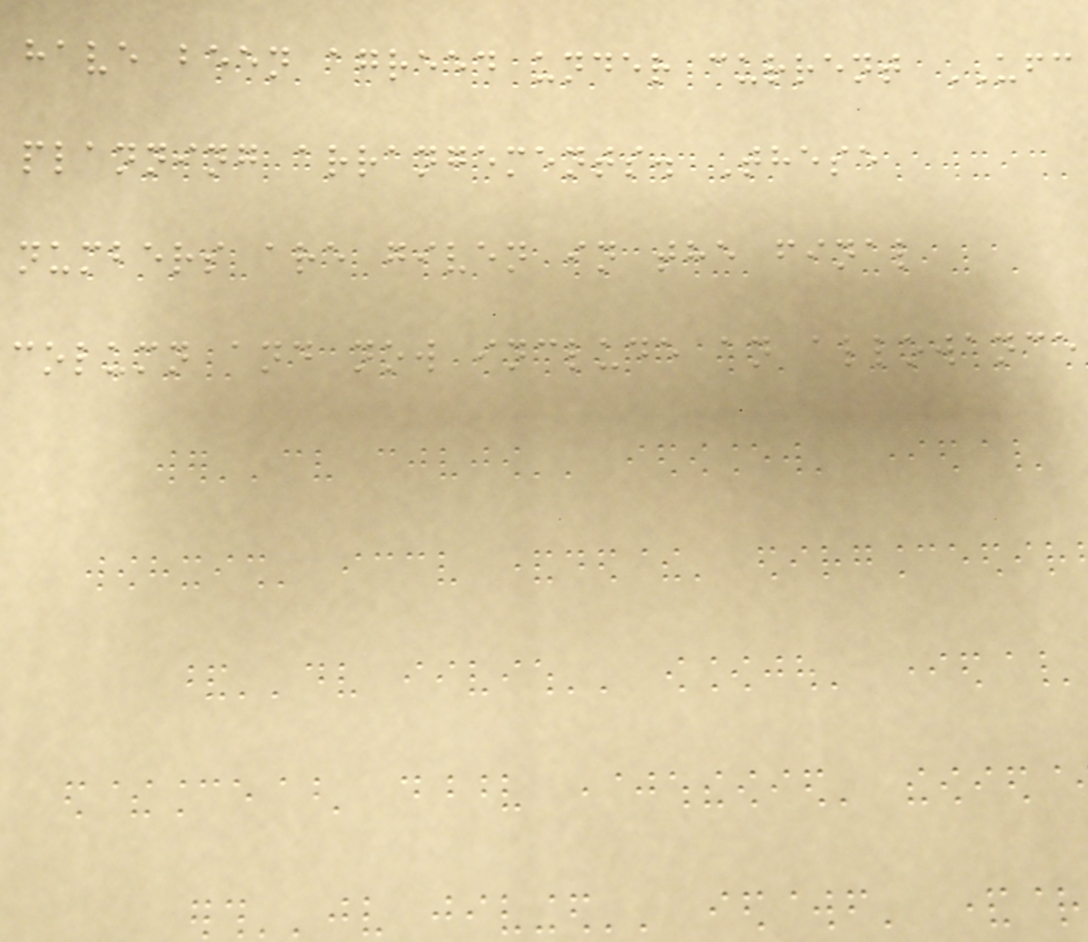have been agreed under current UFC
planning arrangements. These
numbers are given in the final
column and now include an allowance
